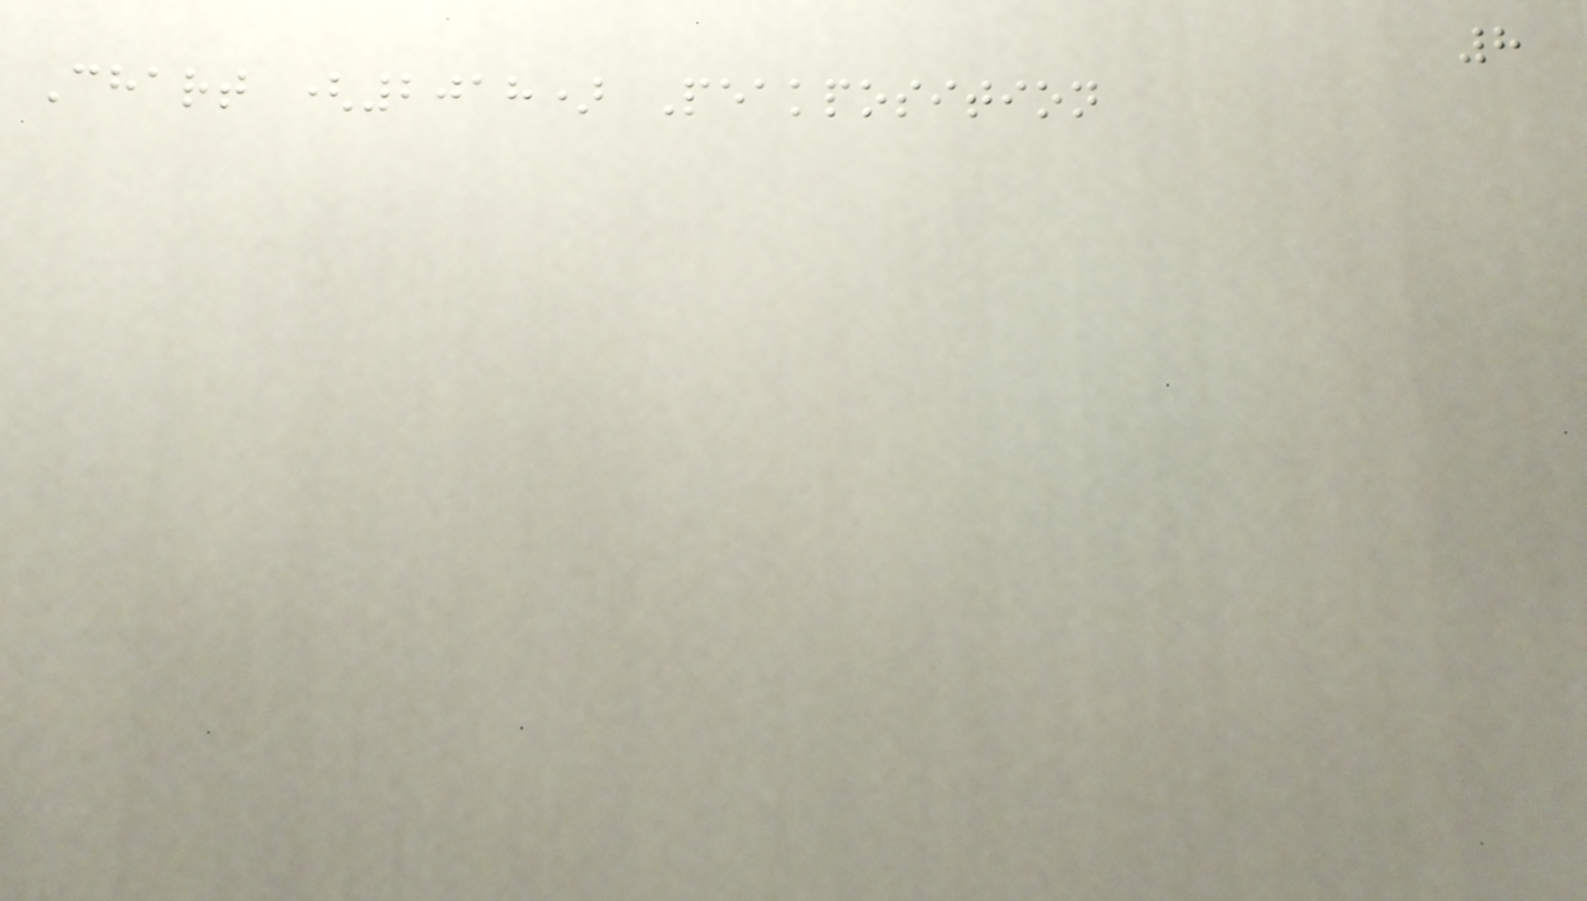8
Chart (2018) Peakposition
